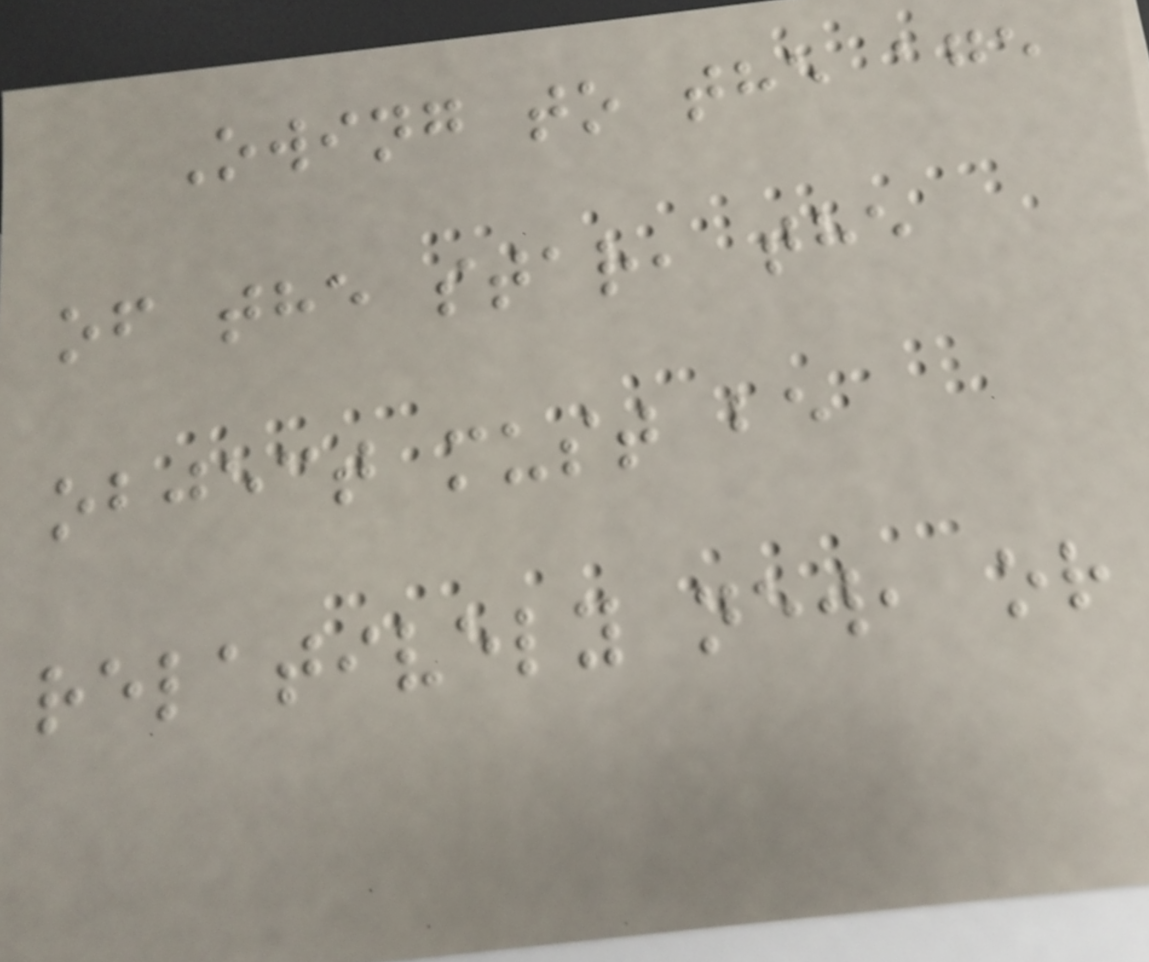Owing to the age
of the star, the
object must be
relatively new, or
